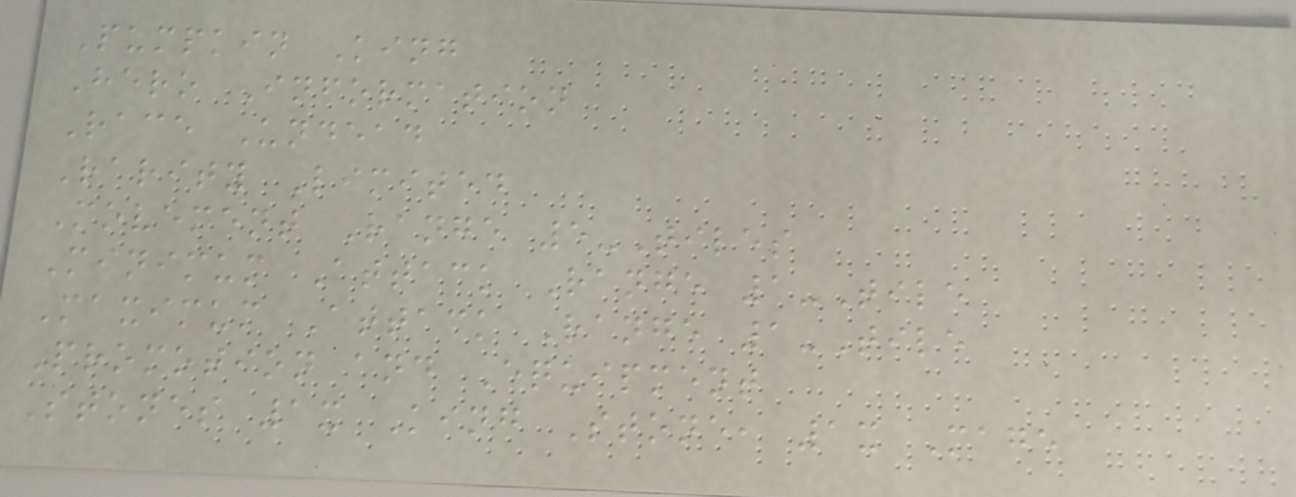Pumpkin King
Hero Information
Race Undead
Rarity Limited
Movement Range 5-Tiles
Minimum Attack Range 1-Tile
Maximum Attack Range 1-Tile
Promotion and Equipment
Stones 1x King Stone, 1x Mage
